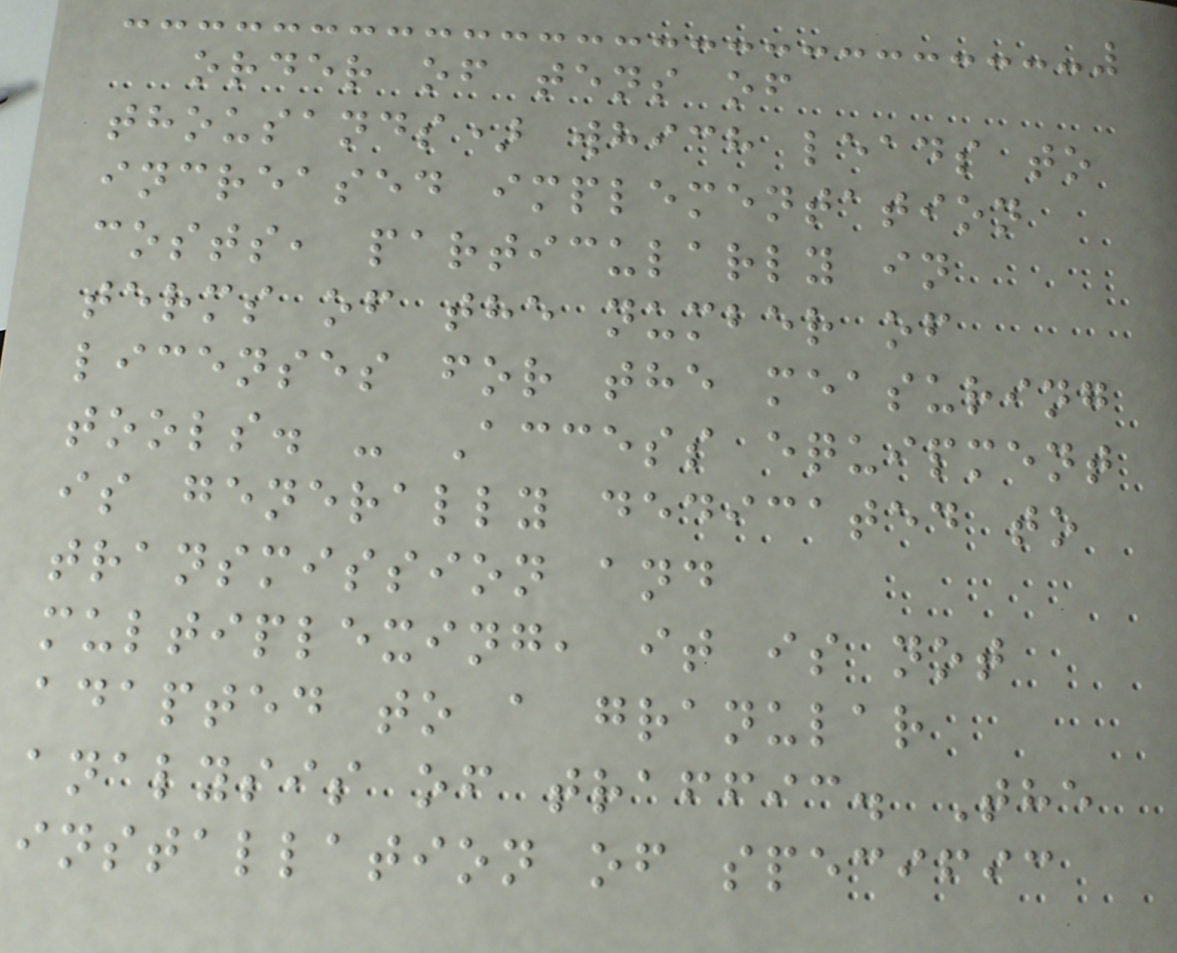order of tens of
thousands) which leads to
increased implementation
costs, particularly in
terms of the number of
licenses for the measuring
tools. - Access equipment
is generally dedicated to
transmission and
multiplexing, it is not
adapted to a granular
analysis of traffic. The
installation of specific
